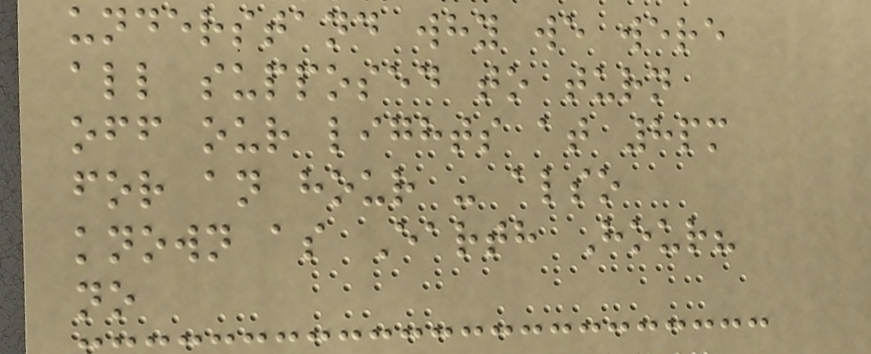understand why we were
all supposed to turn
off our lights at 8pm
for an hour - also
known as Earth Hour?
no
